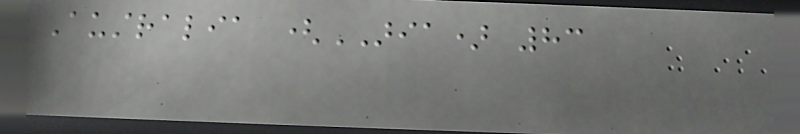Australia (ARIA) 83
